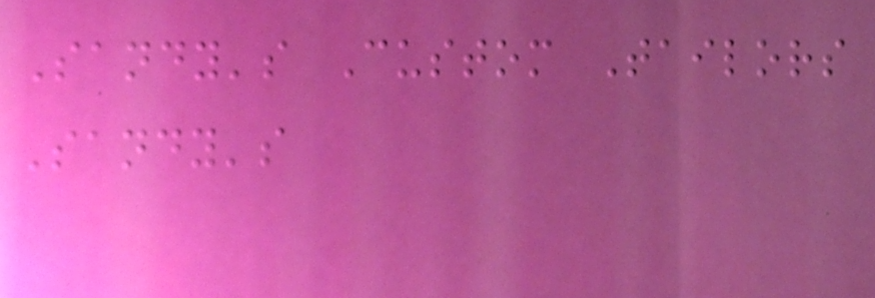Sandy's Custom Tailors
Sandy's
